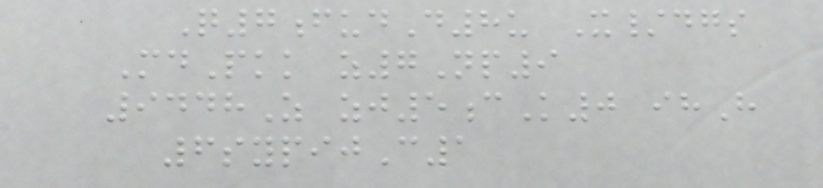Q7fudD8u X/dgs
MdPkk z7Np9
9448Z zj5cK0 ihH
6sypijC1
